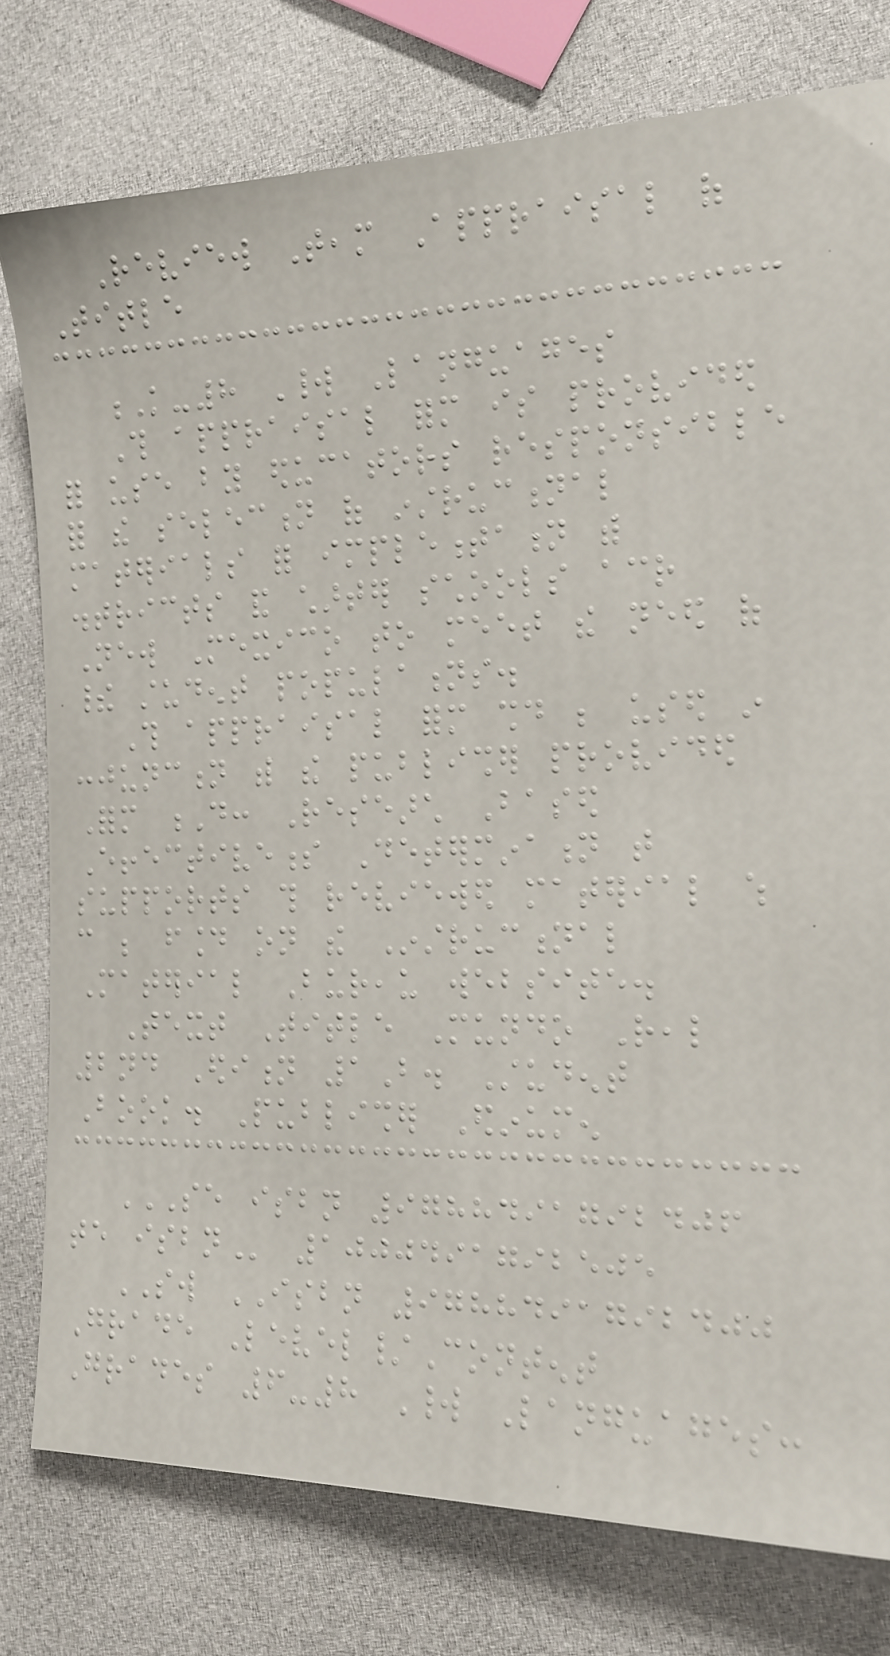Review Team Appraisal of
Title
K-8 World Languages
This appraisal form is provided
for use by educators responsible
for the selection of instructional
materials for implementation with
districts and charter schools across
New Mexico to meet the need of
their student populations.
This appraisal form should be used in
conjunction with the publisher provided
Form D: Research Based
Effectiveness Determination that
supports this reviewed material which
can be found on the Instructional
Material Bureau website.
Text Title Mundo Real
2nd Edition 1B. Student
Book. Publisher Edinumen
SE ISBN 9788491792406
TE ISBN 1000491792505
SW ISBN 9788491792400
Grade Level/Content
Grades 6-8 World Languages:
